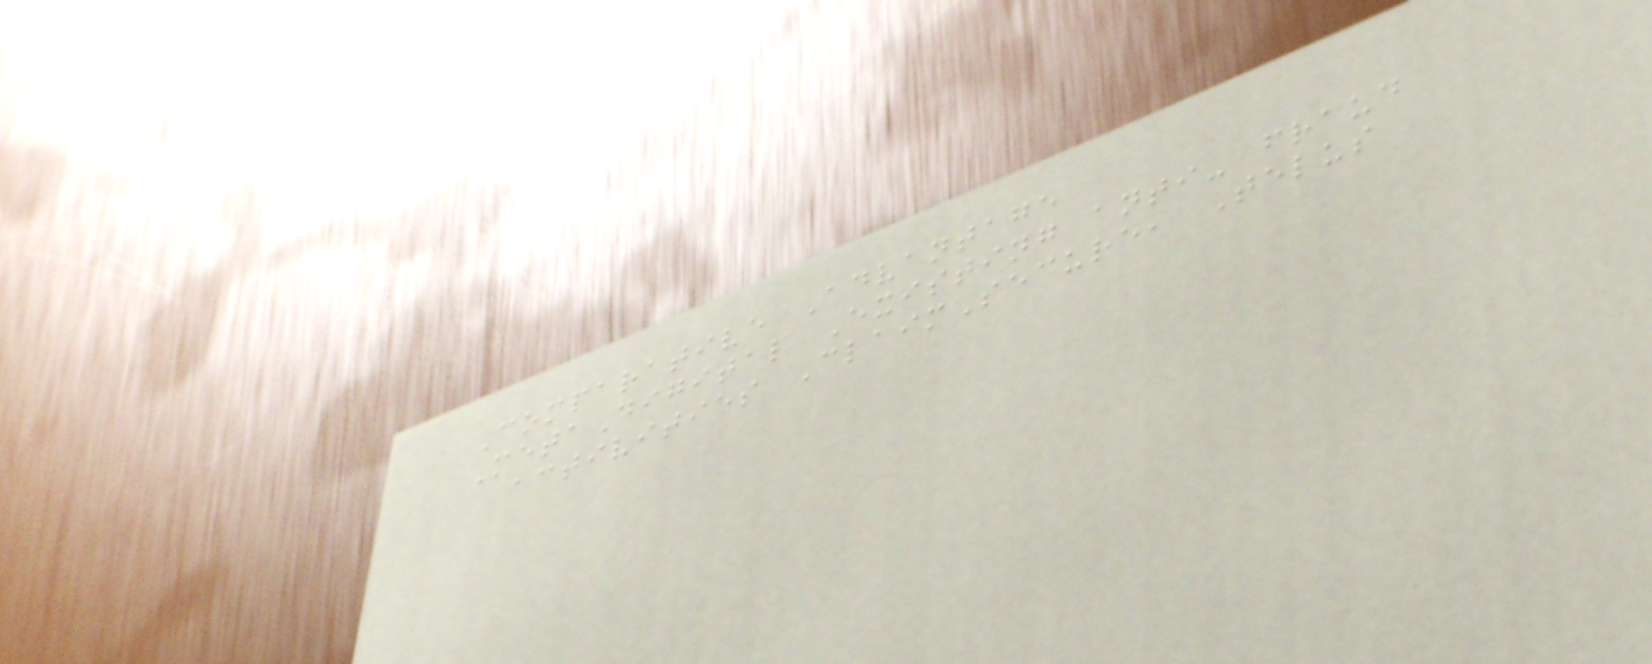Comparative Advantage
MetaDigital Existing anti- fraud
activities ClaimSecure, Telus
